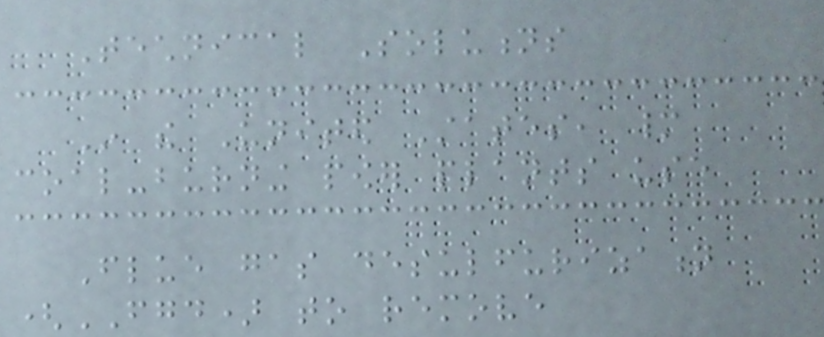Technical Solutions
In the United States, many
coal-burning power plants use
Flue gas desulfurization
(FGD) to remove
